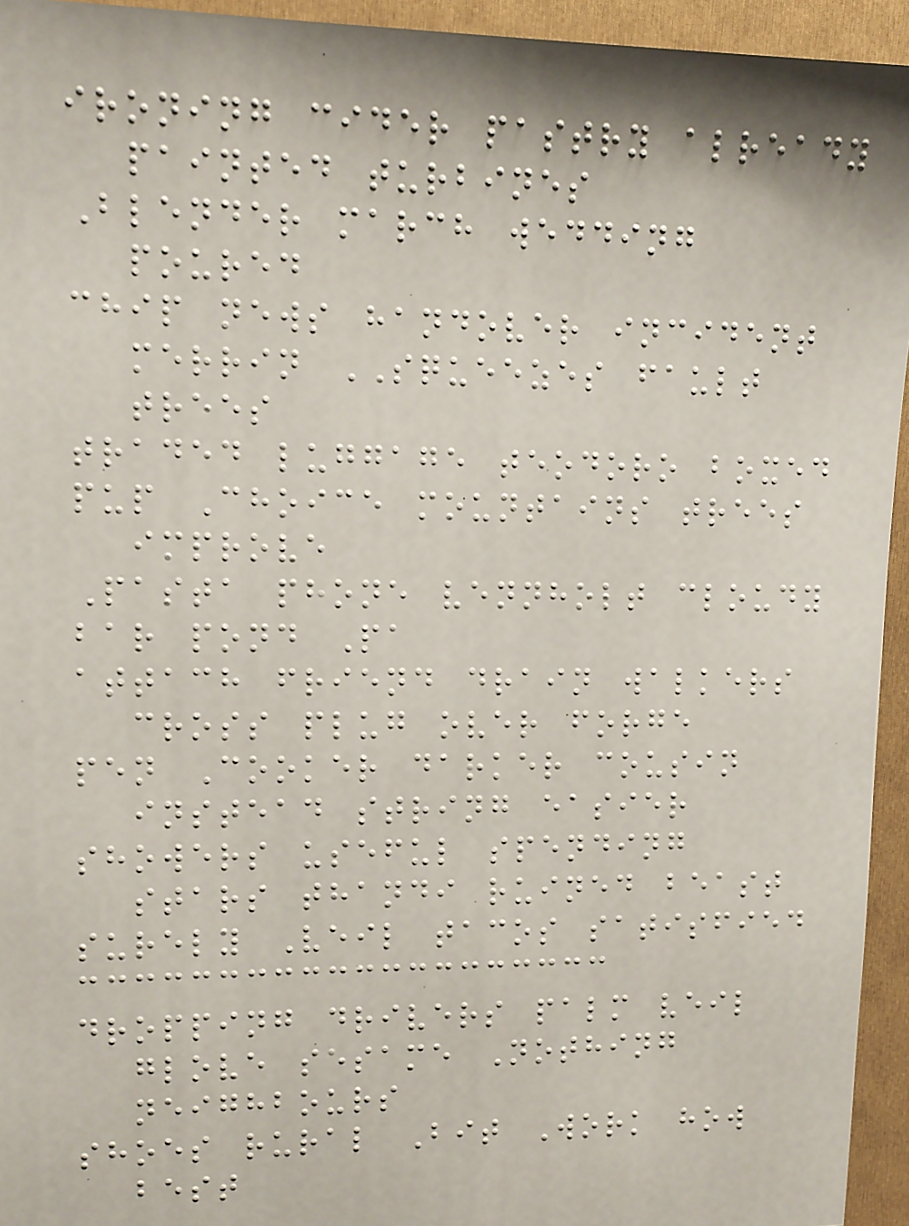ironing cider pastry already
painted turbines
Blender march wedding
poured
chip news handover incident
merrin SQUEEZES fault
trees
traded luggage teodoro boxed
pup Choice mountains trees
improve
Pasta phone vennholt cloudy
bar pond Pa
attach friend drain walkers
cross plug over forge
pen Cooker darker cousin
instead string easier
showers useful spending
stars thandi ruined beast
surely Veil tacos satisfied
dropping drivers palm veil
glove sesame Nothing
neighbours
shoes rural Bit Work how
best
